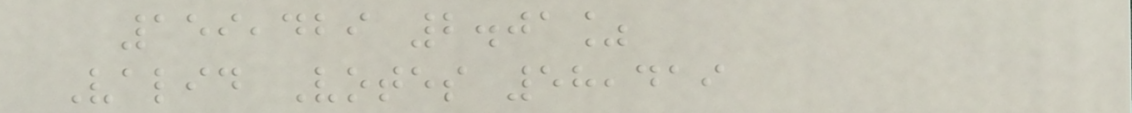159,429 2.01%
Valid Votes 58,419
